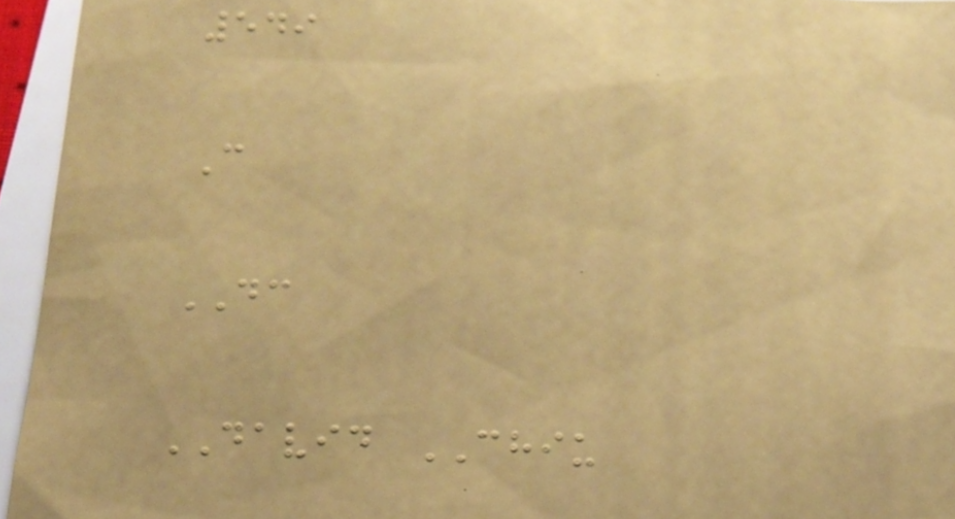549
C
DC
DAVID CHIU
